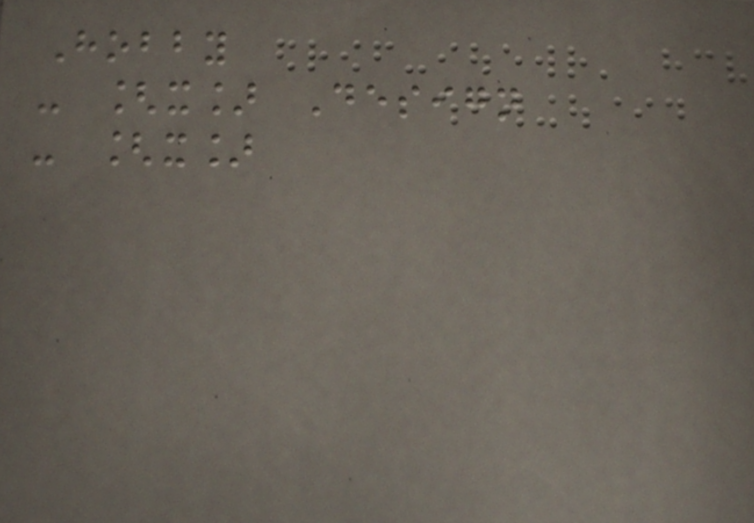Hobby
- [x] Design
- [x]
